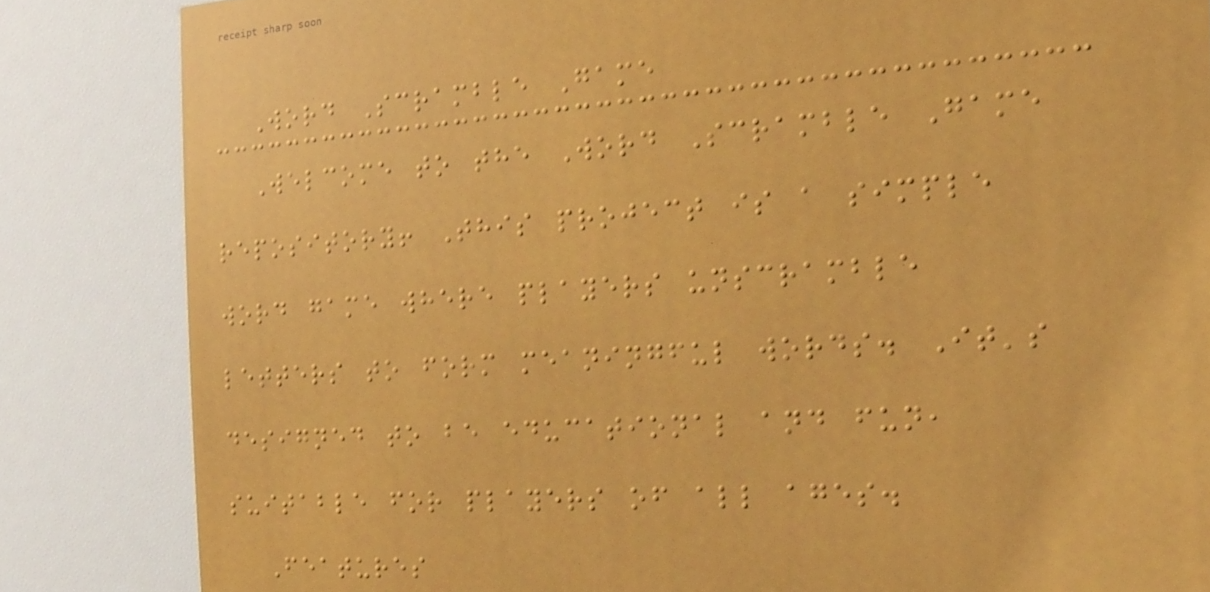Word Scramble Game
Welcome to the Word Scramble Game
repository! This project is a simple
word game where players unscramble
letters to form meaningful words. It's
designed to be educational and fun,
suitable for players of all ages.
Features
